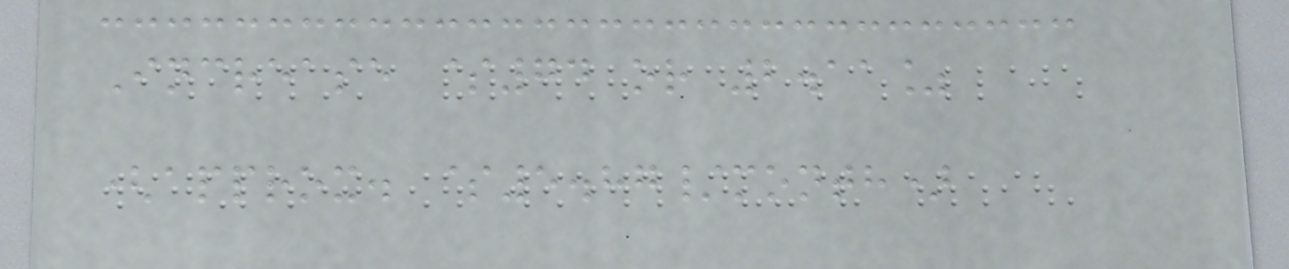Increase $74 or 2.11%
(approx. $5.87/month)
